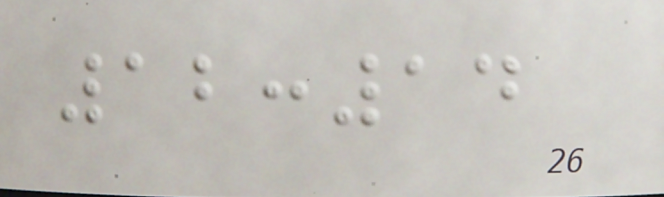12:14
